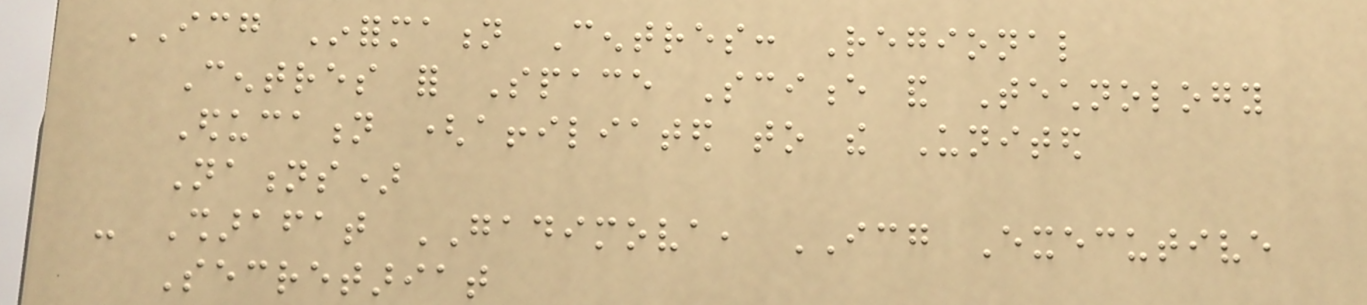ICG Information Centres: Regional
Centres for Space Science and Technology
Education (affiliated to the United
Nations)
- Sharafat GADIMOVA, ICG Executive
Secretariat
